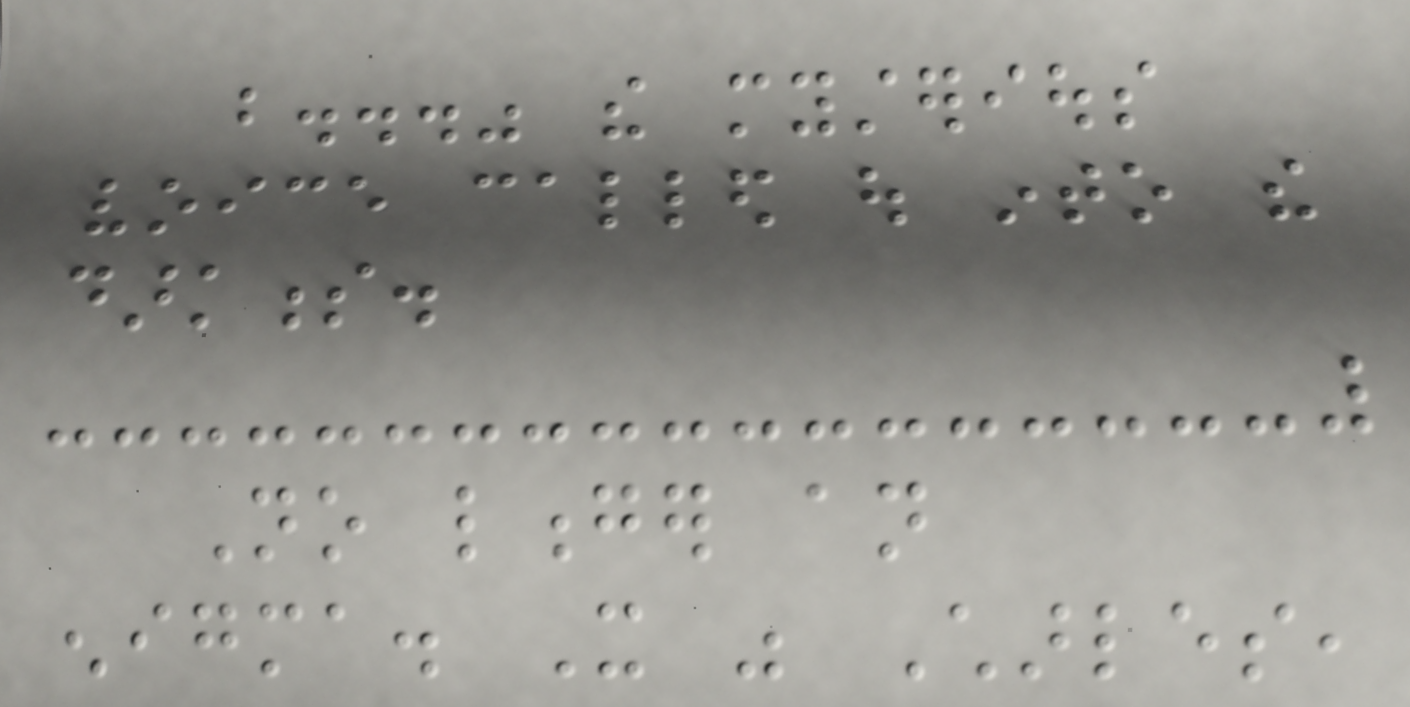but..." the mysterious
voice called out into the
darkness.
No longer an
enigma. It was Charles,
